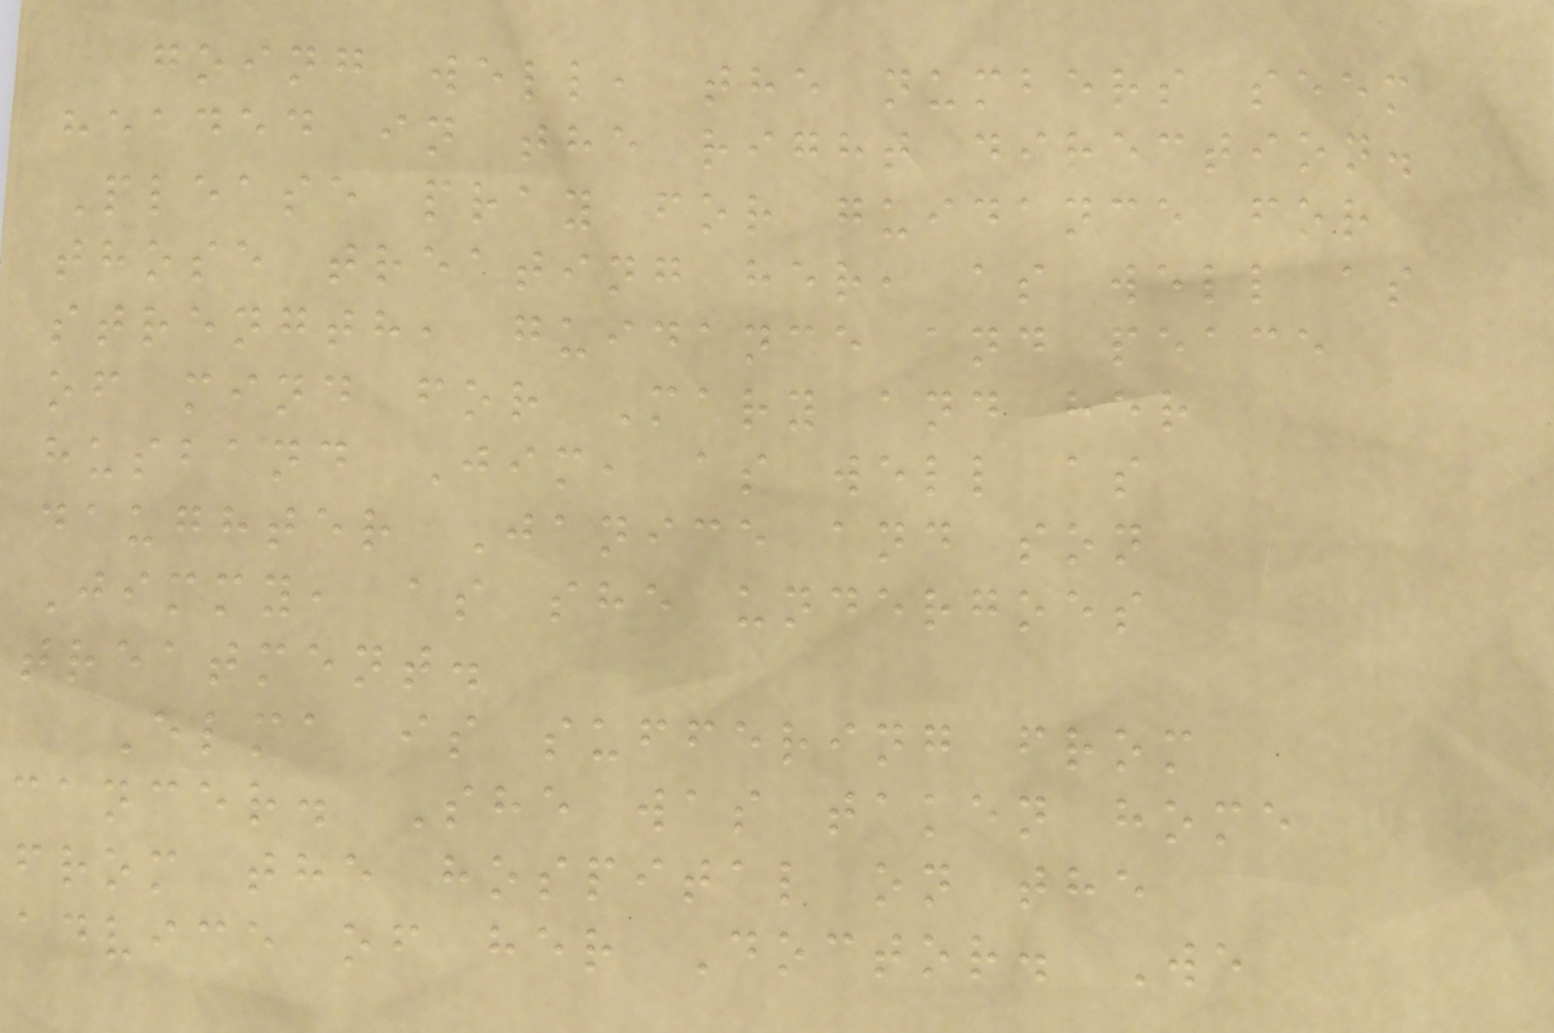going well, the numbers seem
headed in the right direction.
Please pray for guidance for
those treating her, as well as
strength, guidance and peace
of mind for Mary and her
husband Jim, as well as
daughter Janice and son
Jimmy, as she undergoes
treatment.
Elma is suffering from
cancer. She was taken home
from the hospital on the
advice of her Doctor. We
